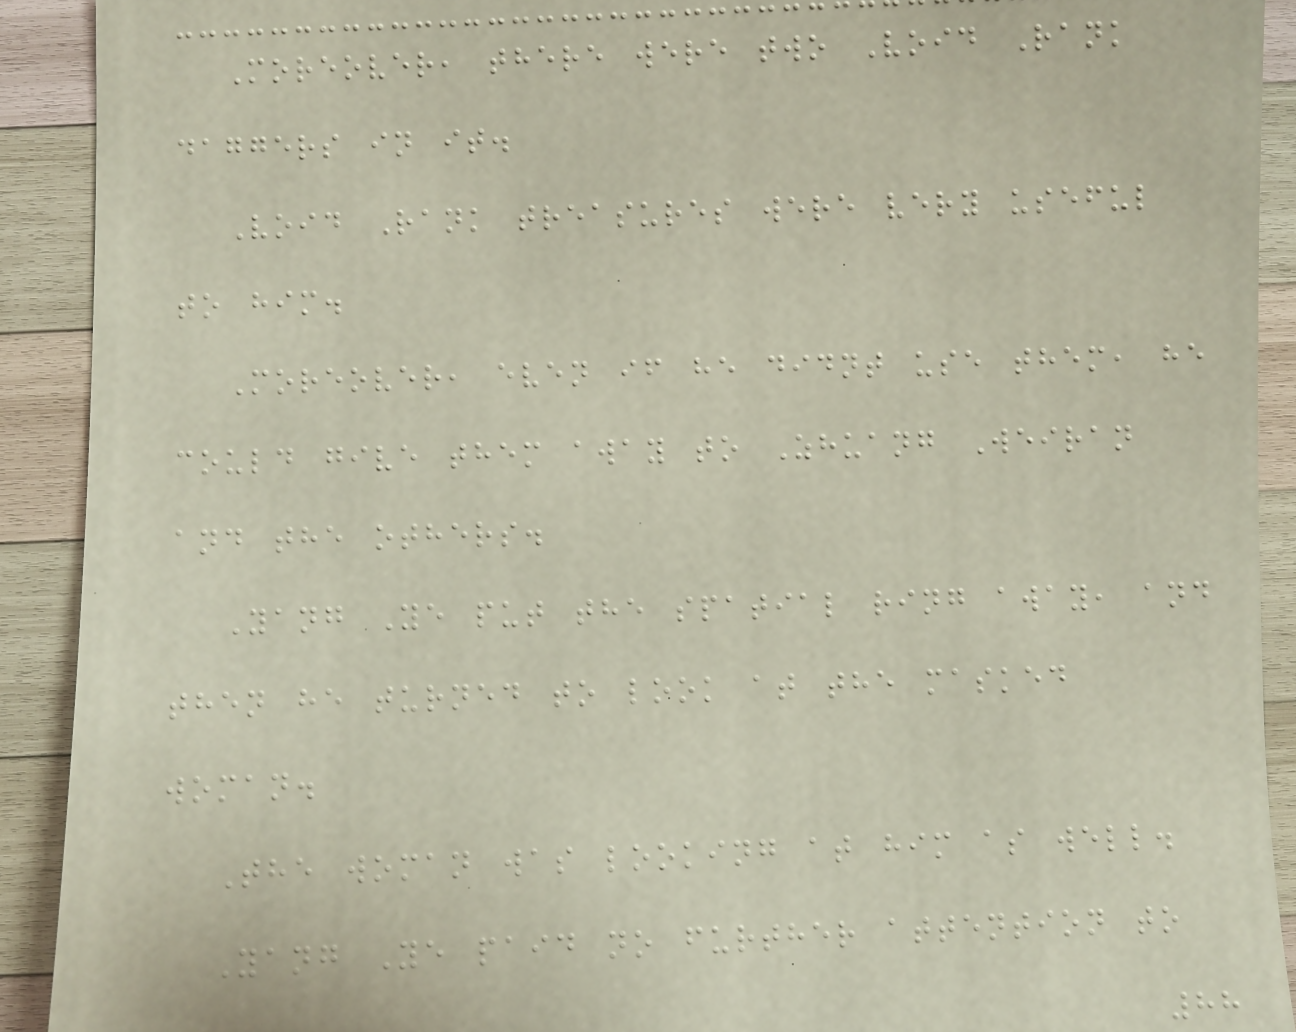Moreover, there were two Void Rank
daggers in it.
Void Rank treasures were very useful
to him.
Moreover, even if he didnt use them, he
could give them away to Zhuang Weiran
and the others.
Yang Ye put the spatial ring away, and
then he turned to look at the masked
woman.
The woman was looking at him as well.
Yang Ye paid no further attention to
88
